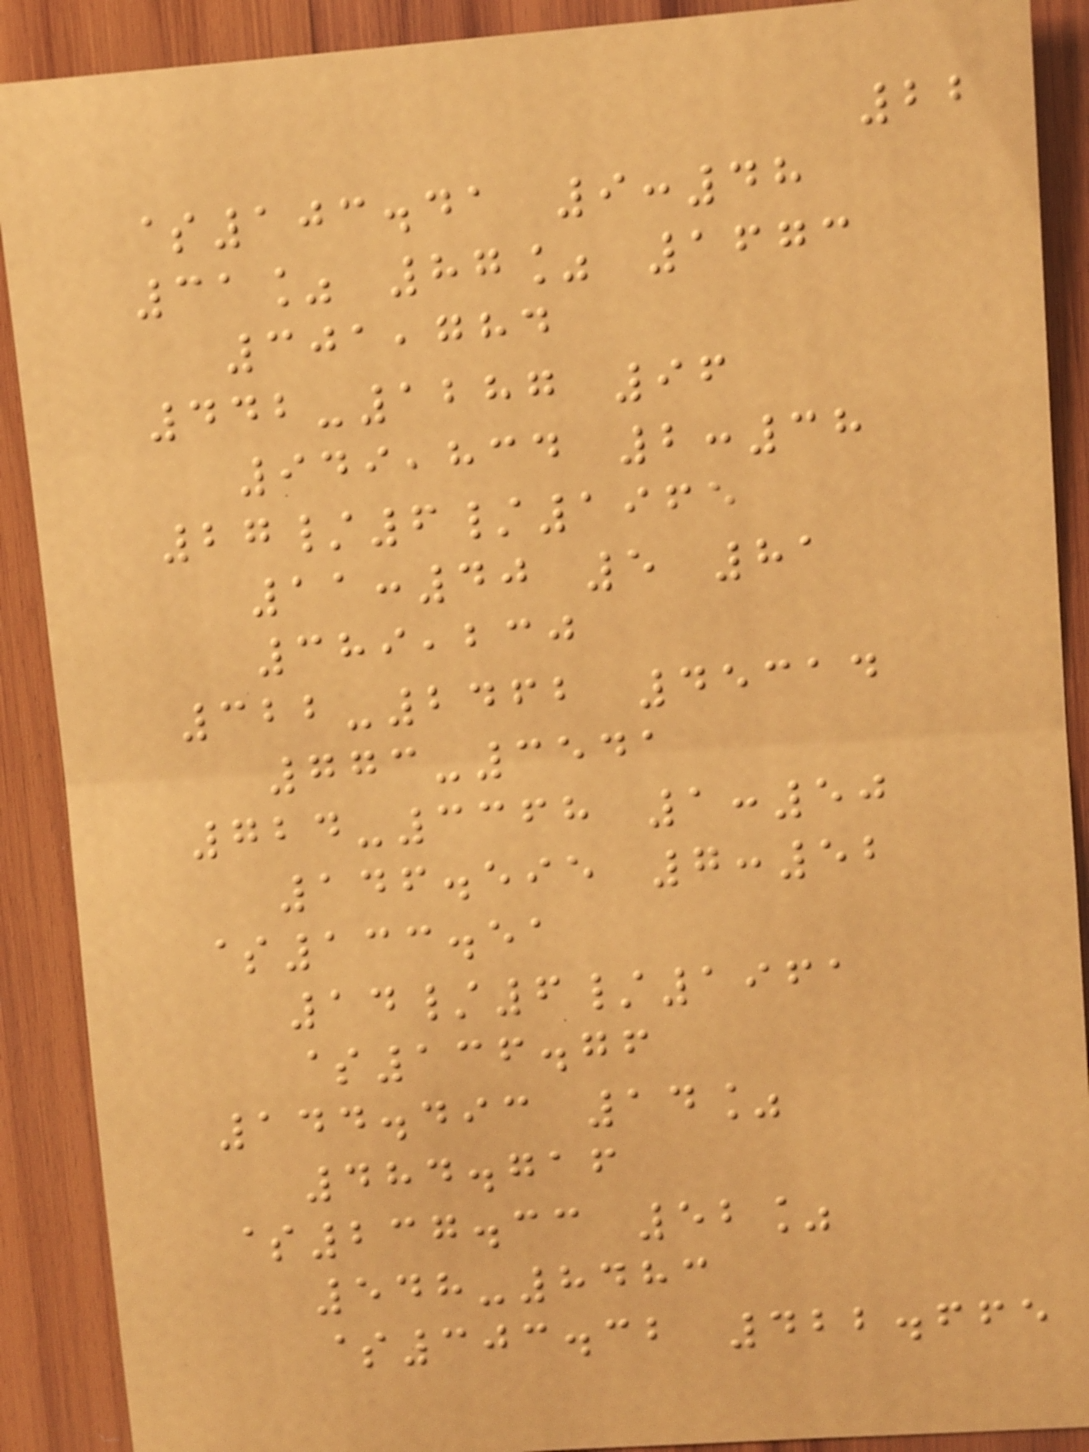22
$103.41 9:48
31% 87% 1673
301,784
442-1287 96
949,834 2:38
27/6/1965
11:40 5 81
389,230
322-2462 45314
773-3541
724-3368 1:50
146.595 7:52
$133.51
14/6/1961
$136.76
144.493 14%
484.716
$237.33 52%
548-8483
$303.32 422.665
